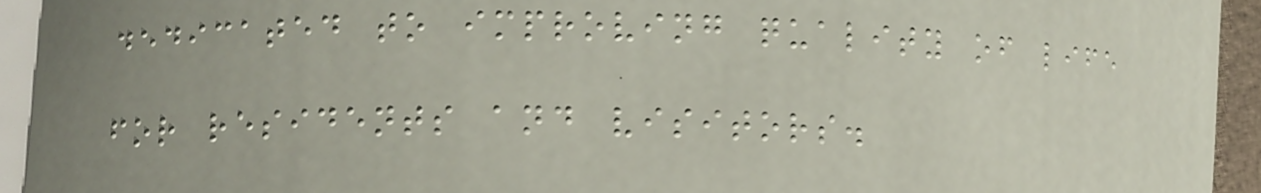dedicated to improving quality of life
for residents and visitors.
